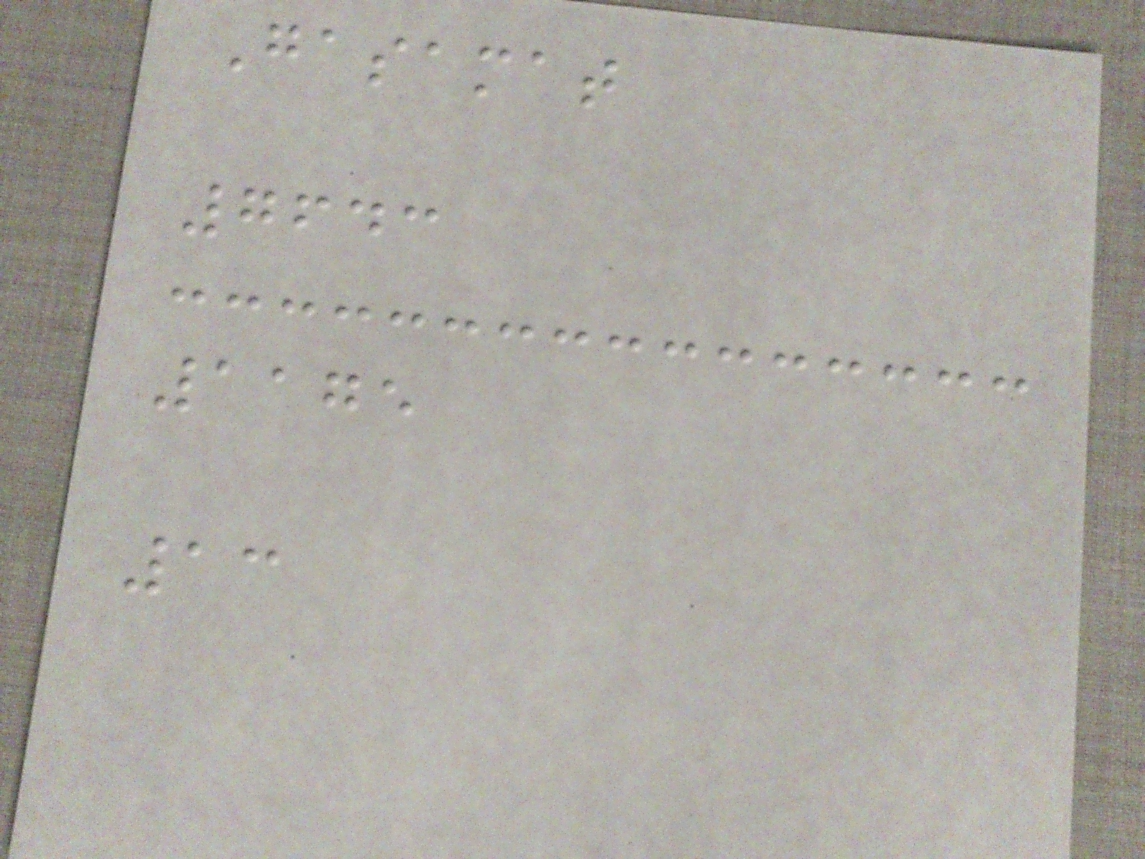Gasamat
7643
1175
13
